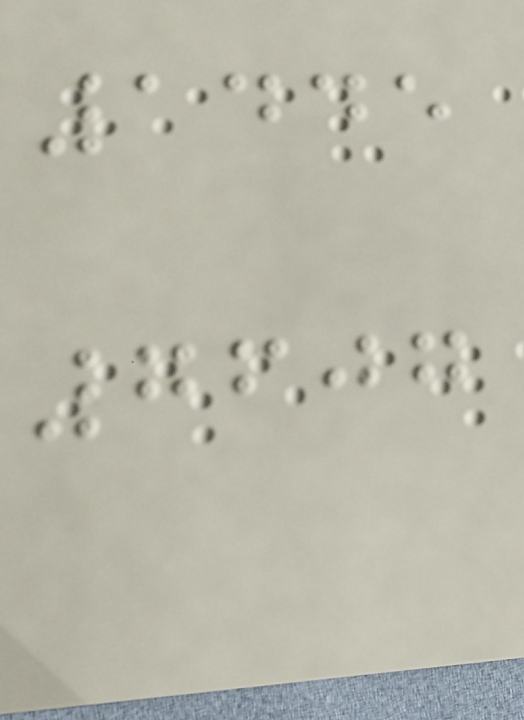1445
7607
